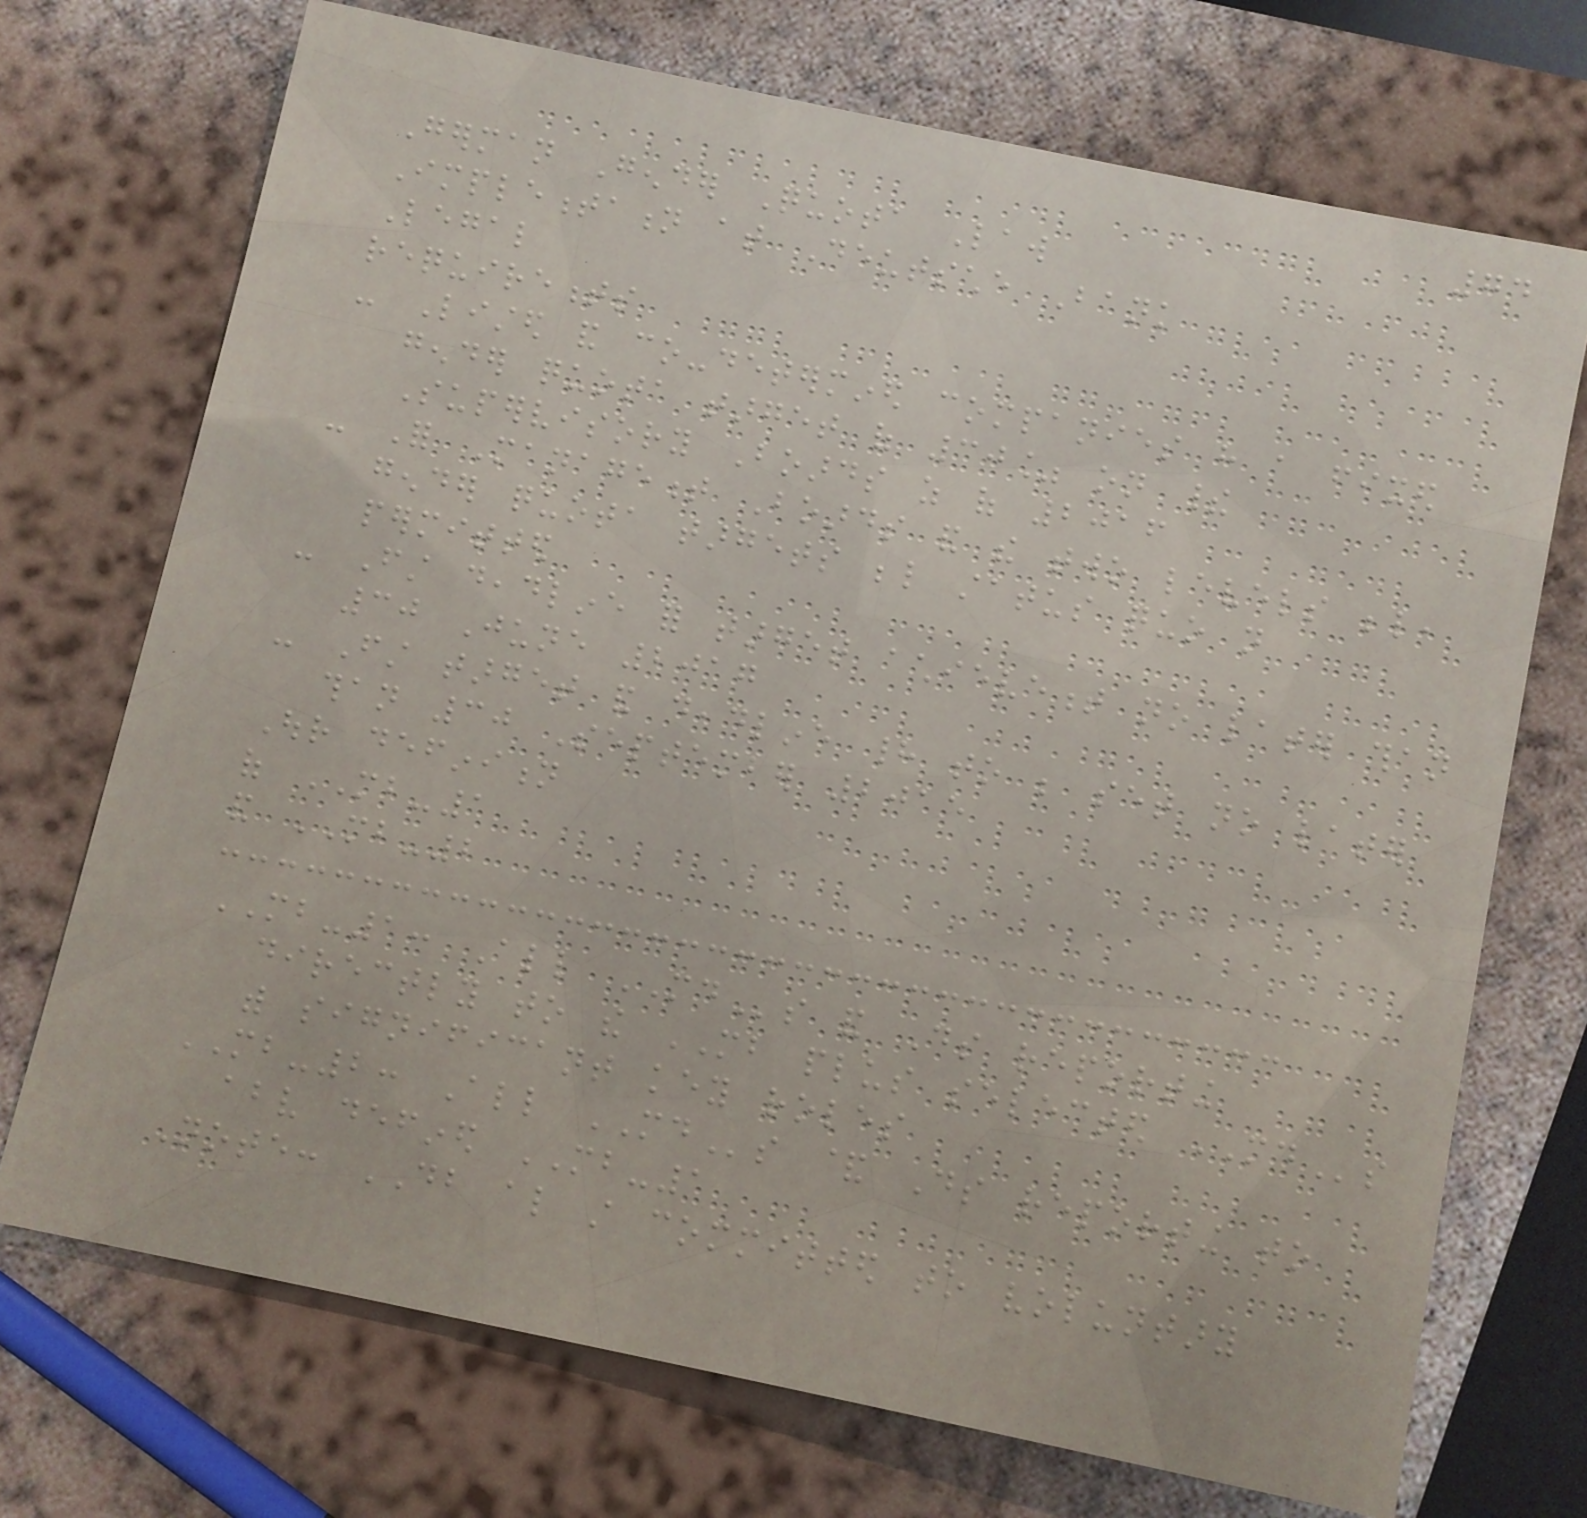74
German Gender Quota Law
Implementation at Deutsche Bank
Legal
requirements
- Listed and co-determined companies have a fixed
gender quota target of 30% on their
Supervisory Boards as of 2016
- For Management Boards and the two levels below,
gender quota targets below status quo not
permitted
- First deadline for target achievement no later than
30 June 2017
- First target and deadline had to be set no later
than 30 September 2015
Our definition
of MB-1
and MB-2
MB-1: All MDs and Ds reporting
directly to the MB plus selected MDs
with significant key roles
MB-2: All MDs & Ds reporting to
above defined MB-1
Note: DB also still committed to voluntary
